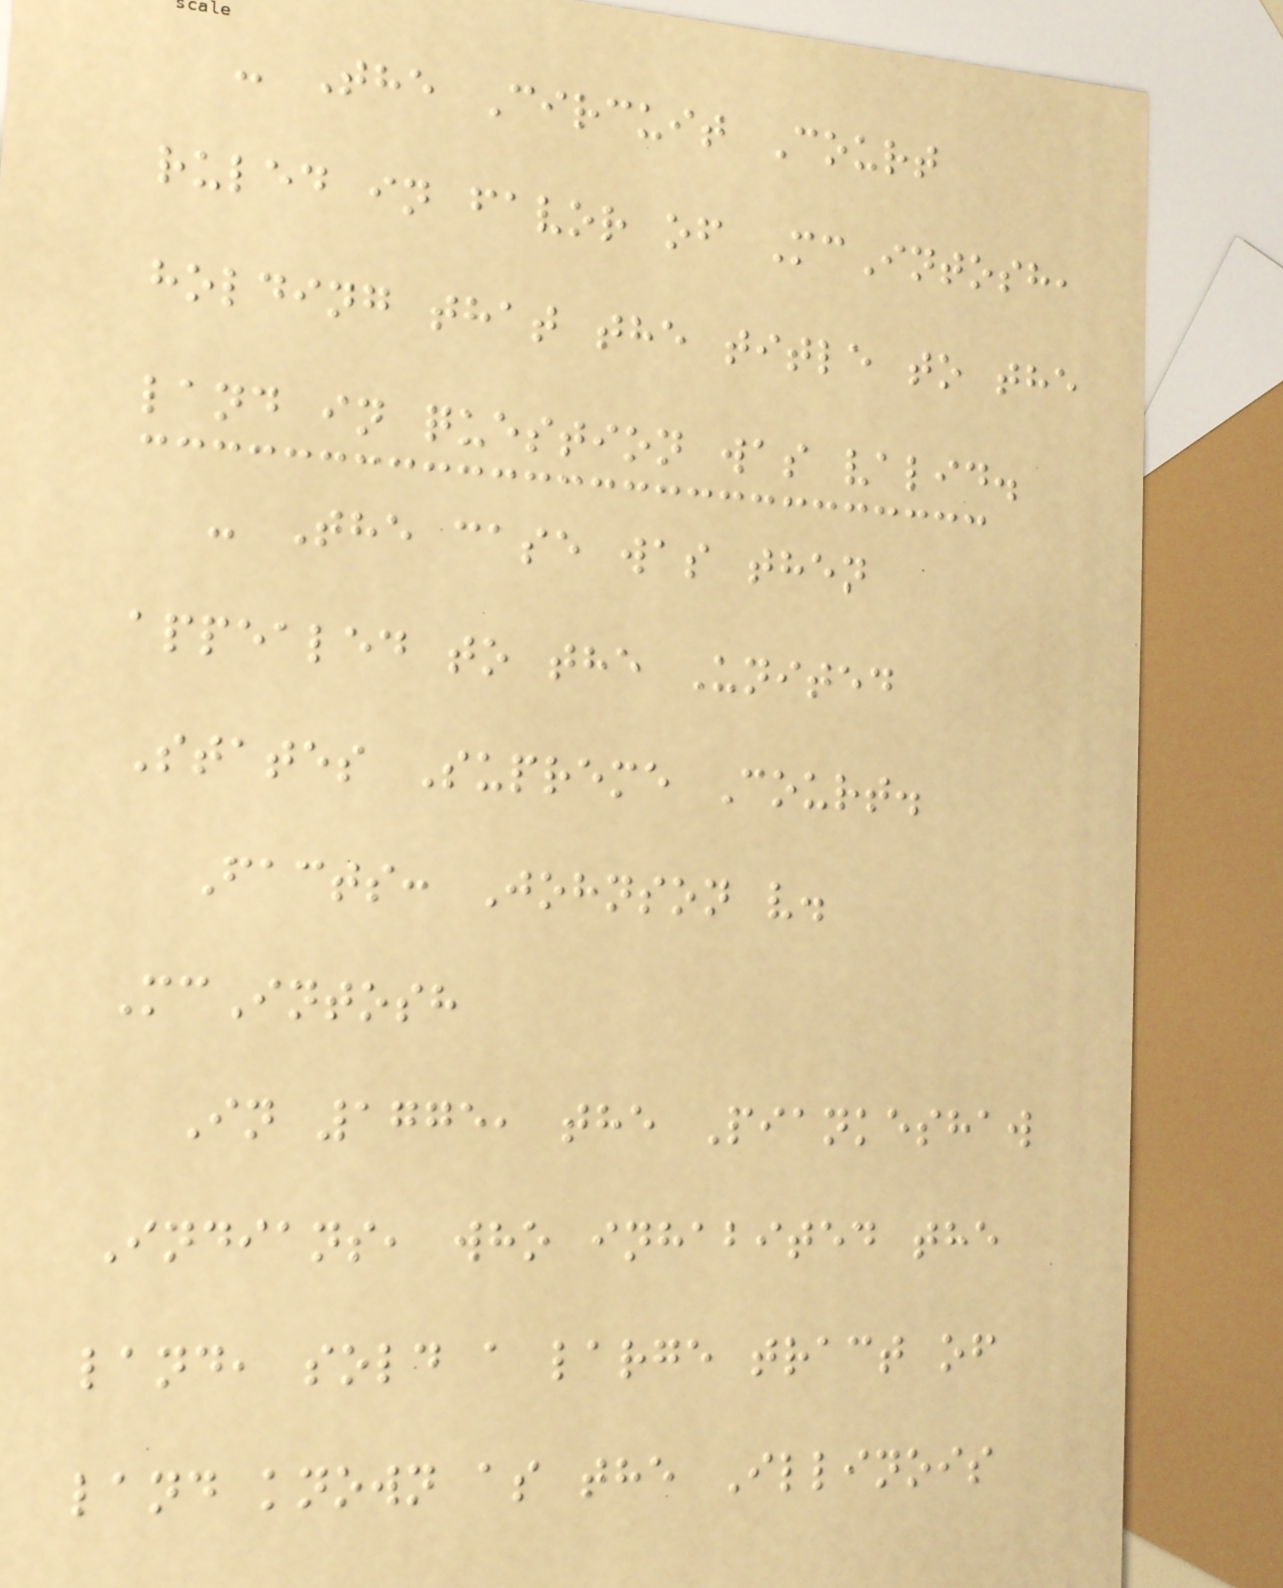- The Circuit Court
ruled in favor of McIntosh,
holding that the title to the
land in question was valid.
- The case was then
appealed to the United
States Supreme Court.
Facts: Johnson v.
McIntosh
In 1775, the Piankeshaw
Indians, who inhabited the
land, sold a large tract of
land known as the Illinois
